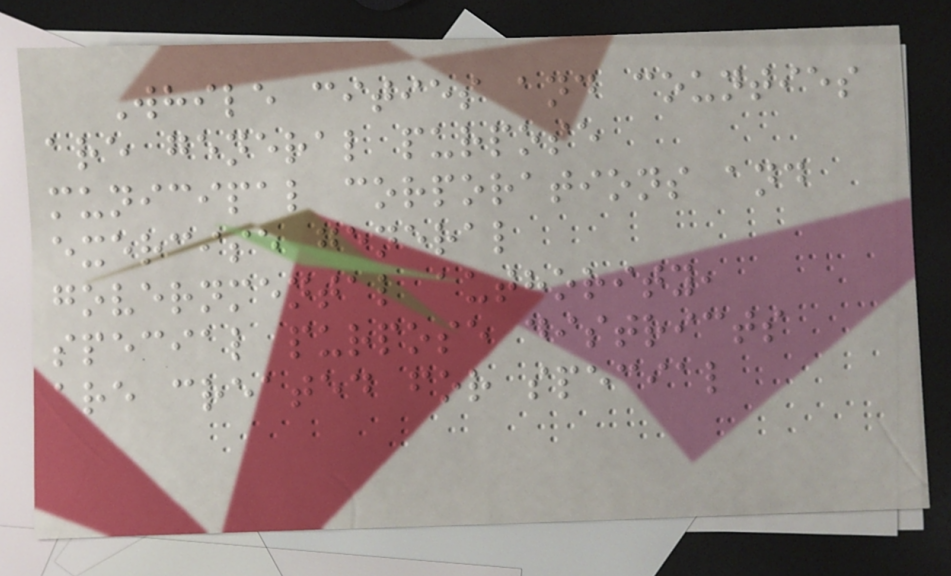While cities and counties
are general purpose
municipal corporations and
exercise general
governmental authority,
special purpose districts
are created for special
